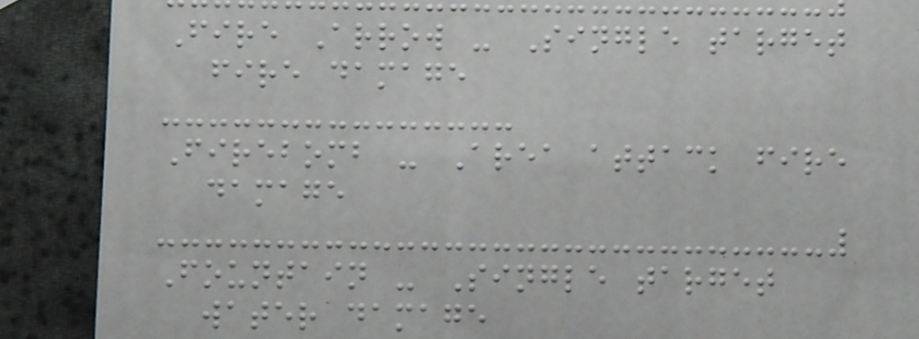Fire Arrow - Single target
fire damage
Firebomb - Area attack fire
damage
Fountain - Single target
water damage
